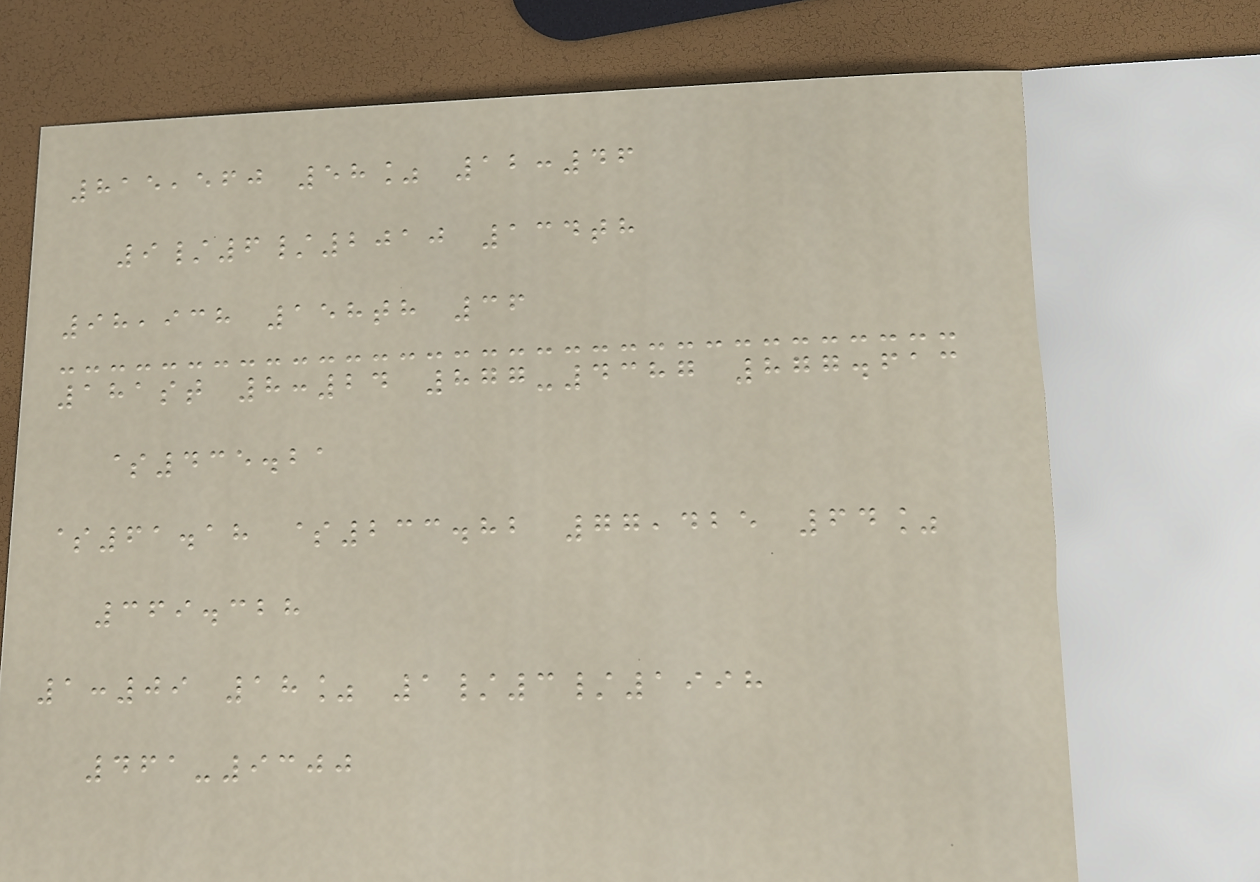815,560 58% 12:46
9/6/2010 134th
98,938 158th 36
181st 8:24 877-4387 877.613
$435.21
$61.18 $233.82 77,425 64%
369.328
1:09 18% 1/3/1998
461-9300
